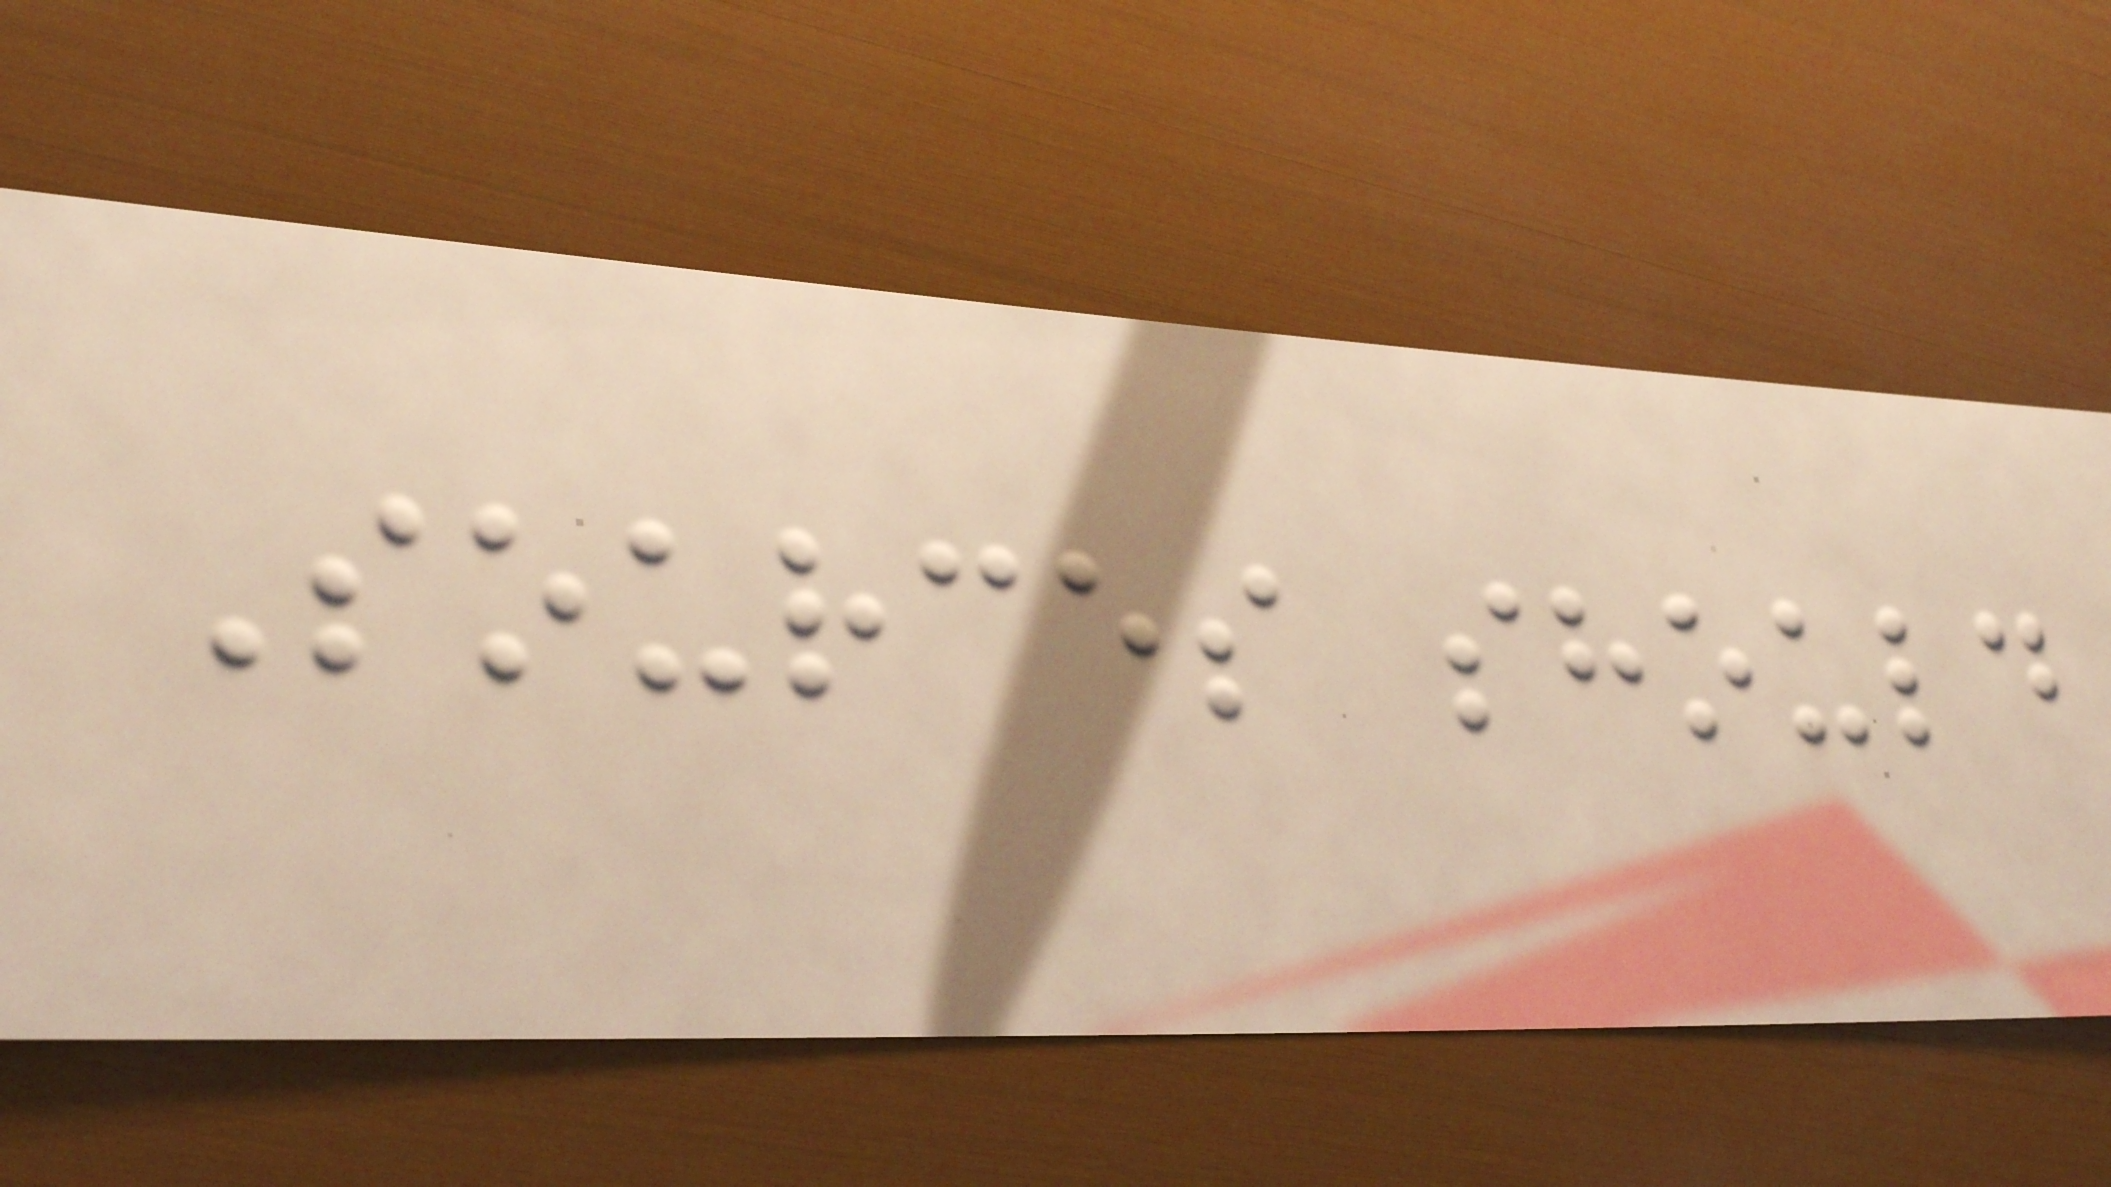Sources should
